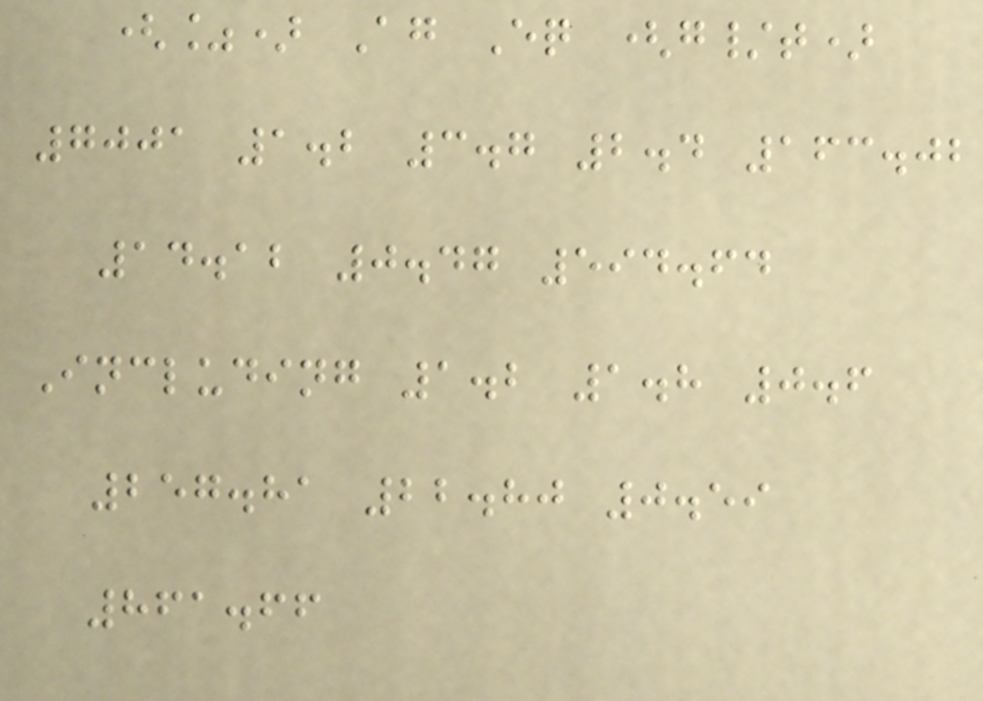(%) Ag Eq (g/t)
7001 1.2 3.7 2.4 163.02
14.12 0.47 594.64
Including 1.2 1.8 0.6
257.81 22.80 0.59
861.66
